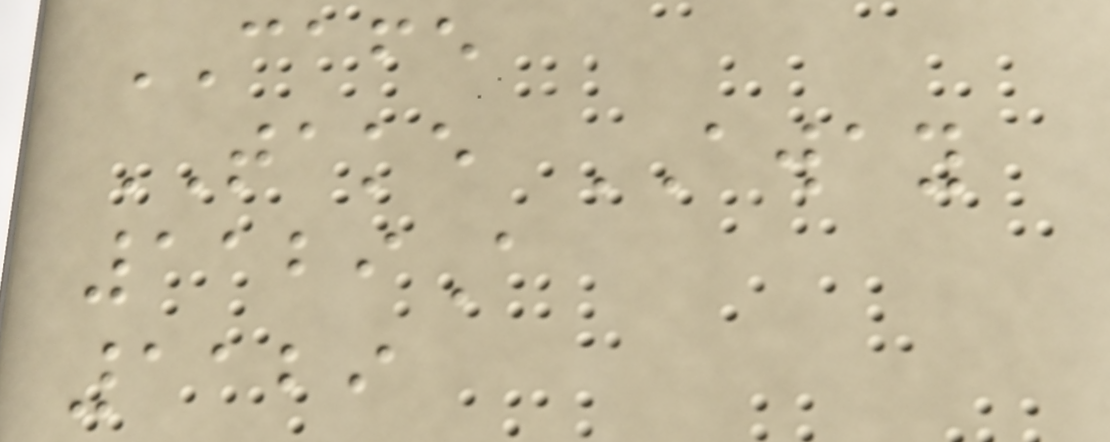CAFE
TAKE AWAY
1129A
1129
